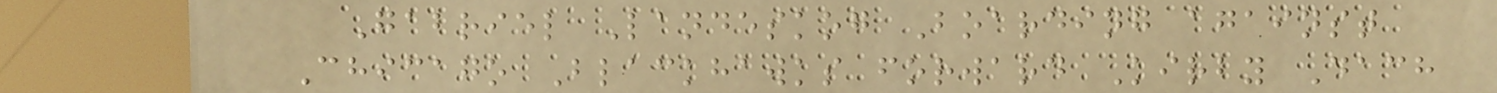Gabriel Landeskog Boarding against
Chicago Blackhawks forward Kirby Dach
